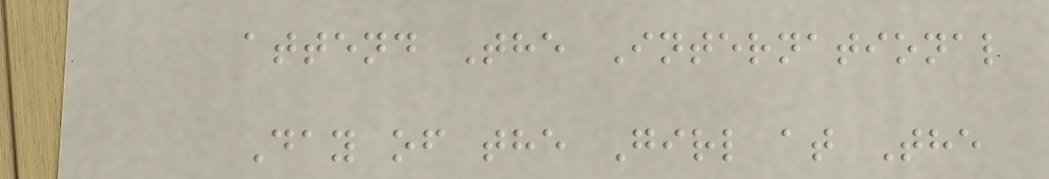attend The International
Day of the Girl at The
